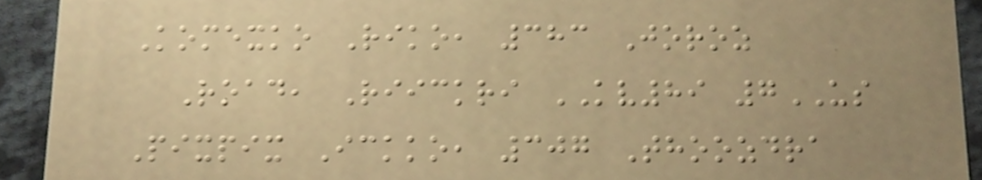Komexko Riko, 383 Joroz
Road, Riickri KV89 7US
Pixpix Ickko, 307 Thoozdra
